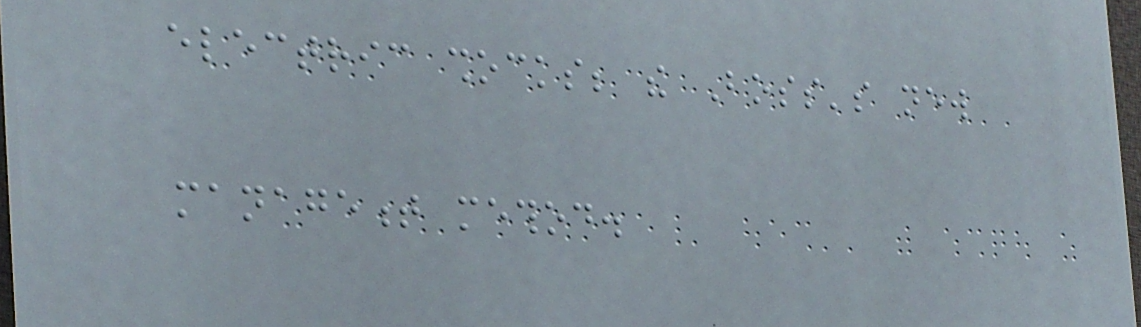electric shocks; the Boss's new
management method.
